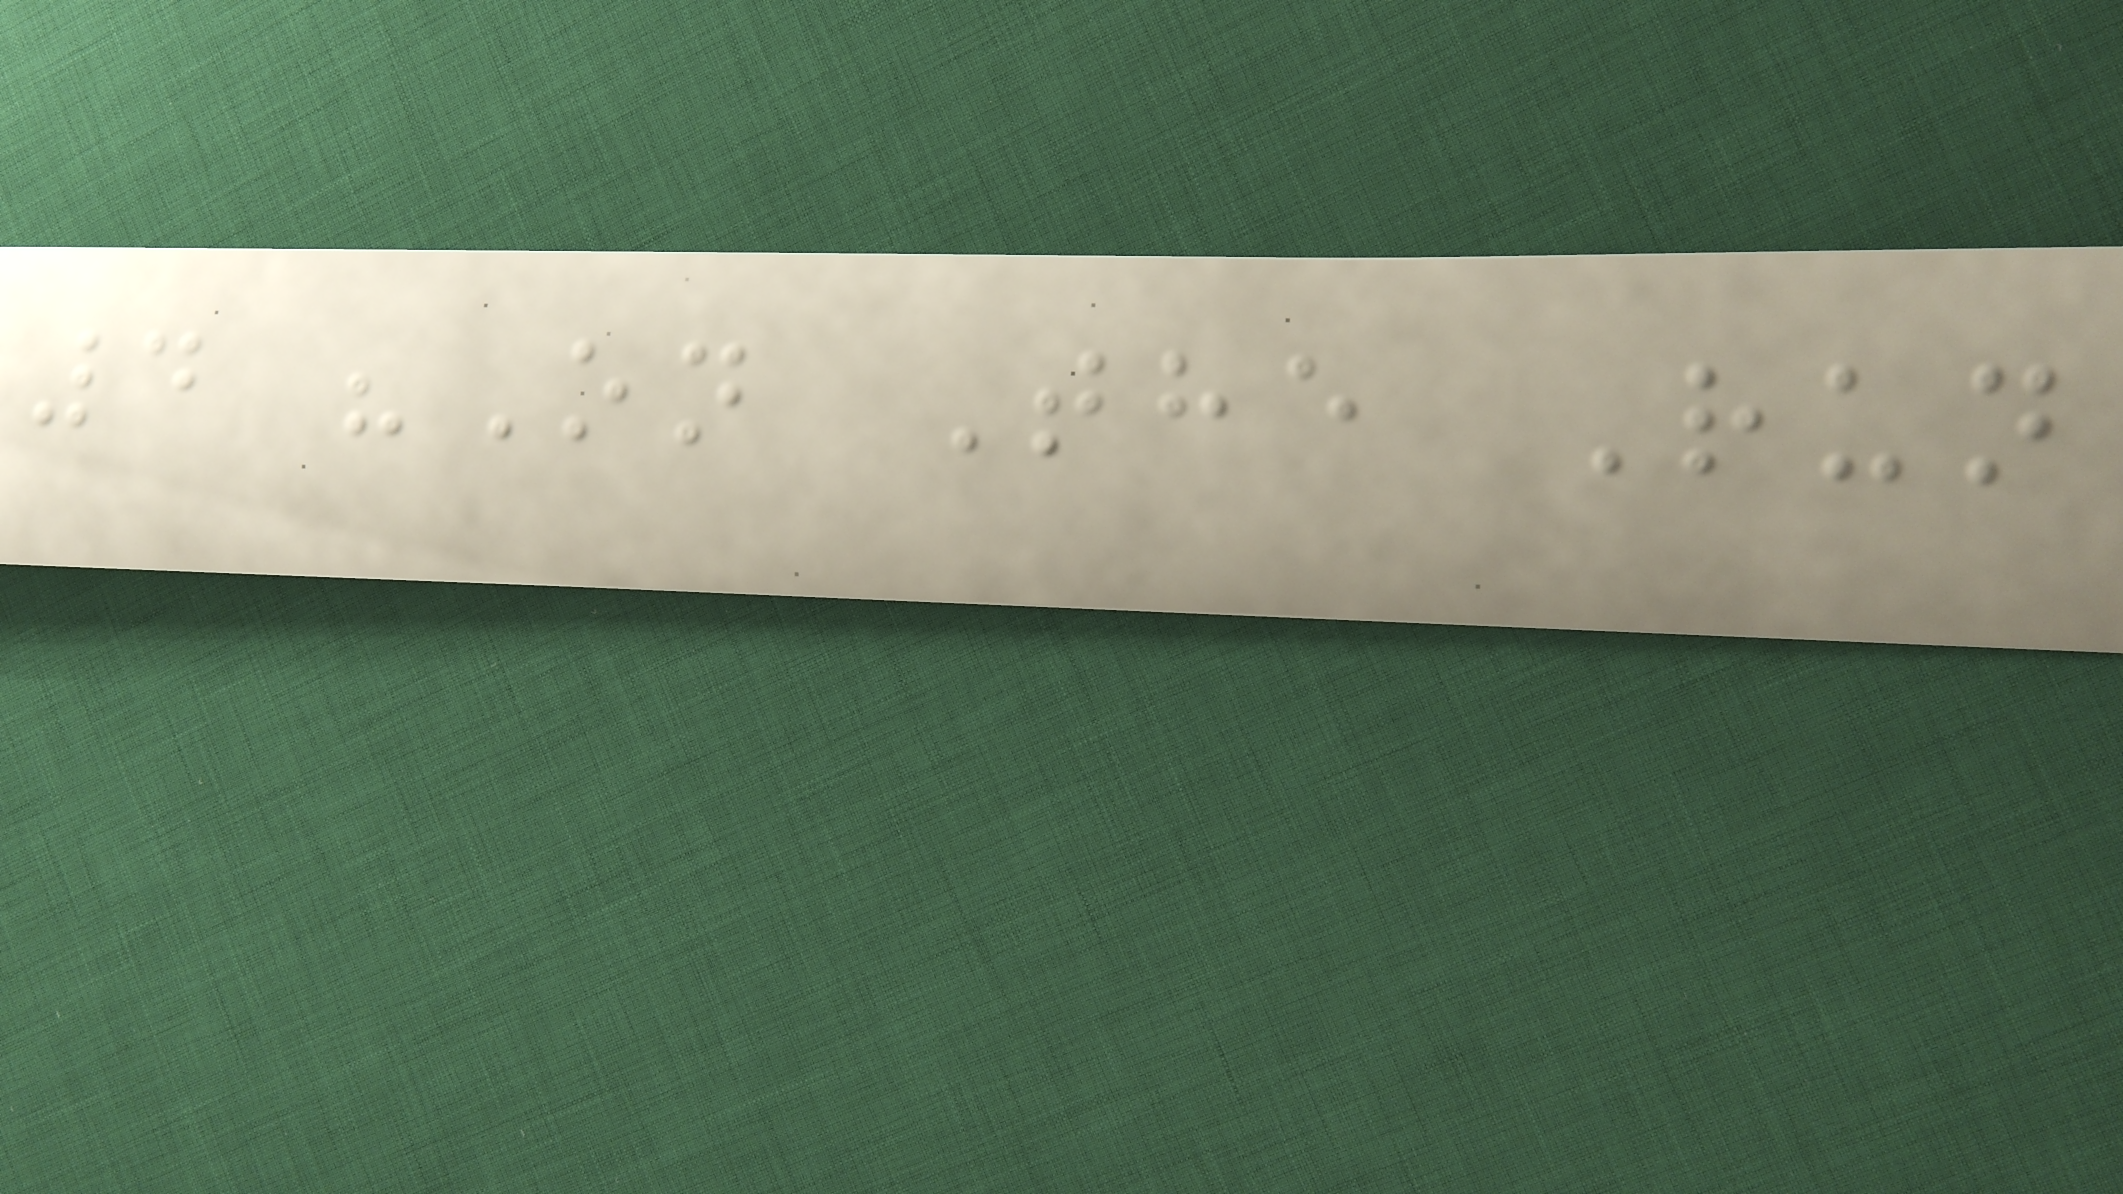4 "On The Run
